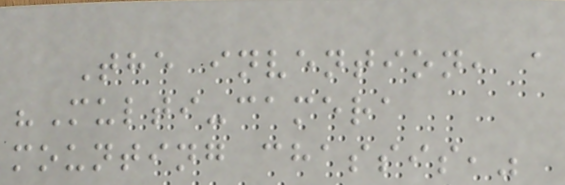The invention, a
"Multi-camera
mounting chassis,"
